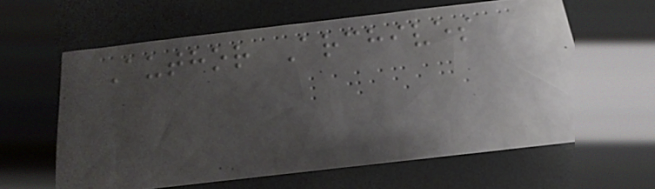Author Archives
